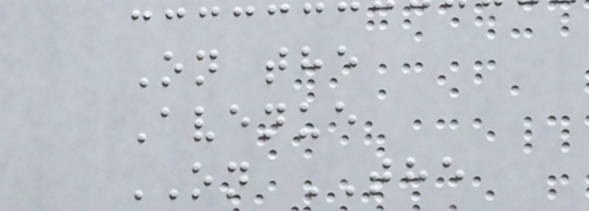On the
Avenue
ON THE
